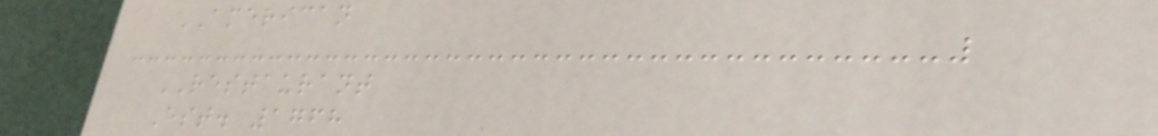AMERICAN
RESTAURANT
Est. 1768
